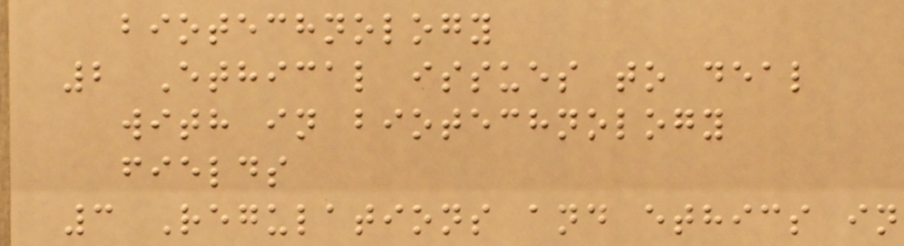biotechnology
2 Ethical issues to deal
with in biotechnology
fields
3 Regulations and ethics in
